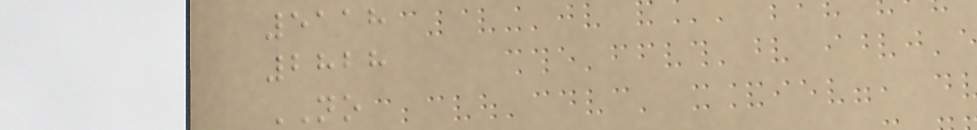5118
2828
NO
